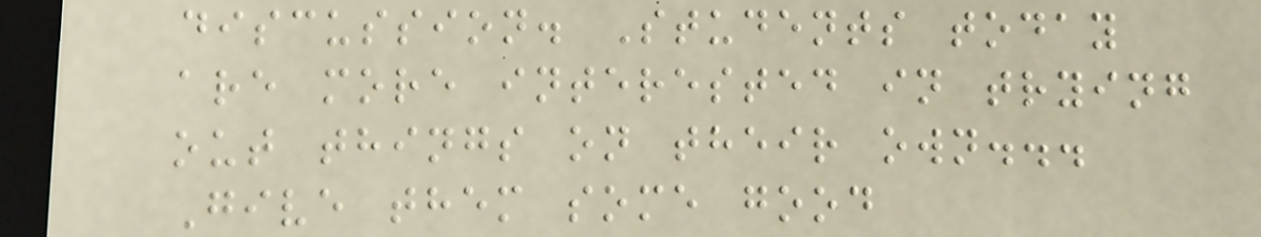discussion. Students today
are more interested in trying
out things on their own...
Give them some good
